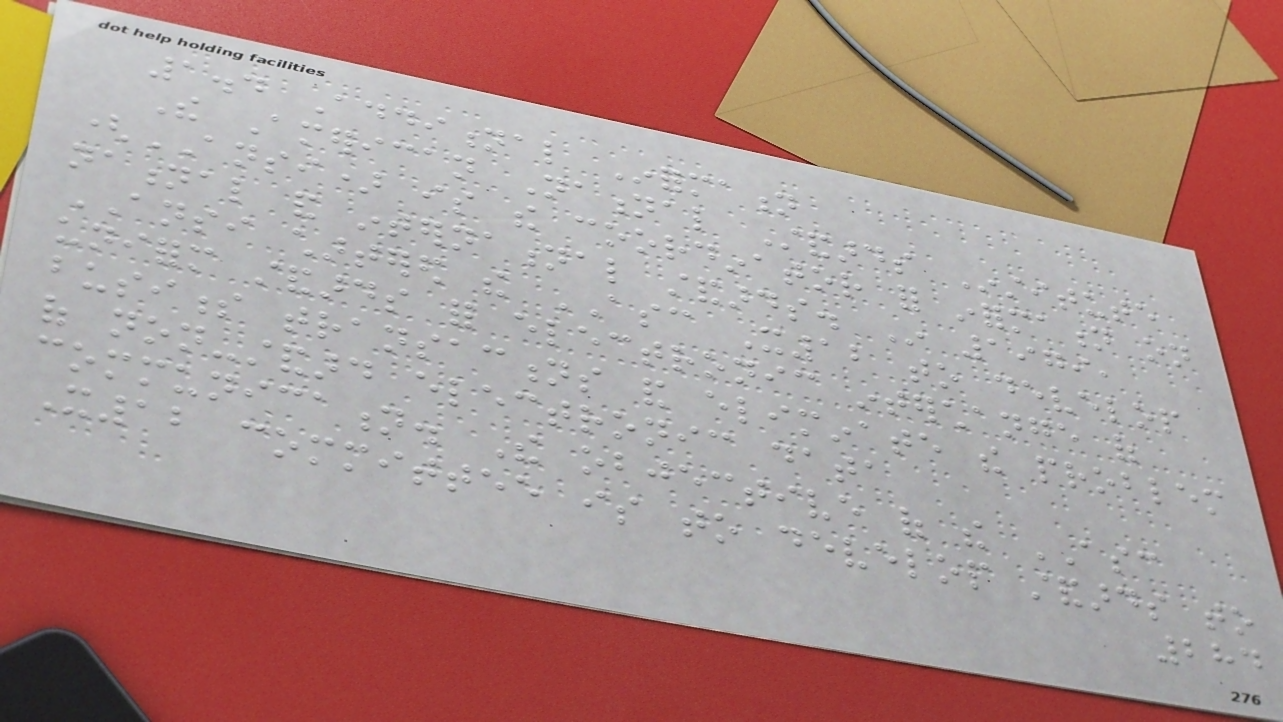1.4 Additional Information
The American National Standards Institute
(ANSI) is the coordinator for information on
national and international standards. In 1979,
ANSI chartered the ASC X12 to develop
uniform standards for electronic interchange of
business transactions and eliminate the problem
of non-standard electronic data
communication. The objective of the ASC
X12 committee is to develop standards to
284
